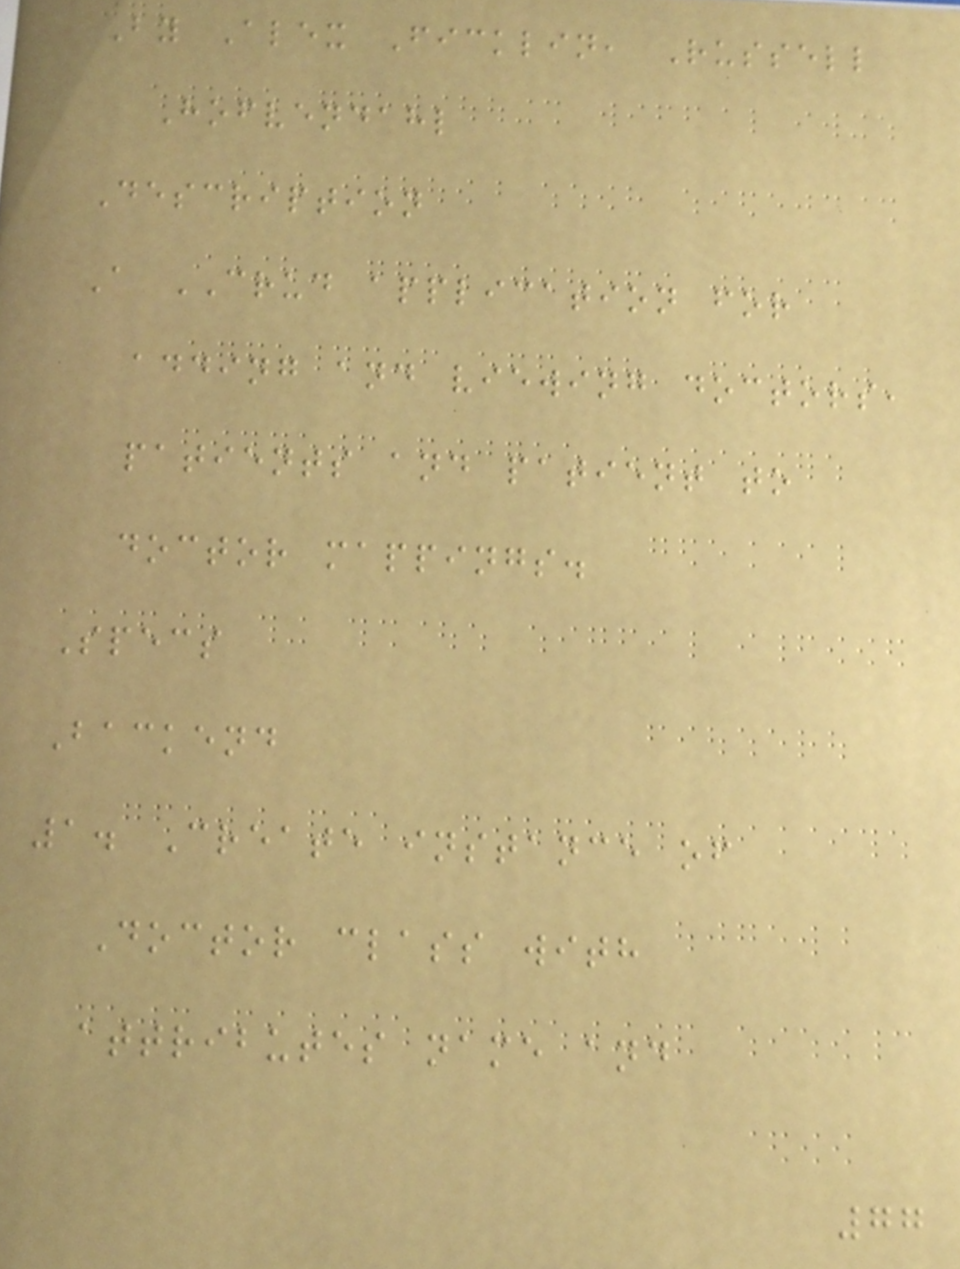By Alex Ficklin, Russell
Hofvendahl
Description
A CRUD application for
adding and viewing doctors,
patients and patient to
doctor mappings.
Specs
Backend
1. Create instance of
Doctor class with
attributes name and
77
